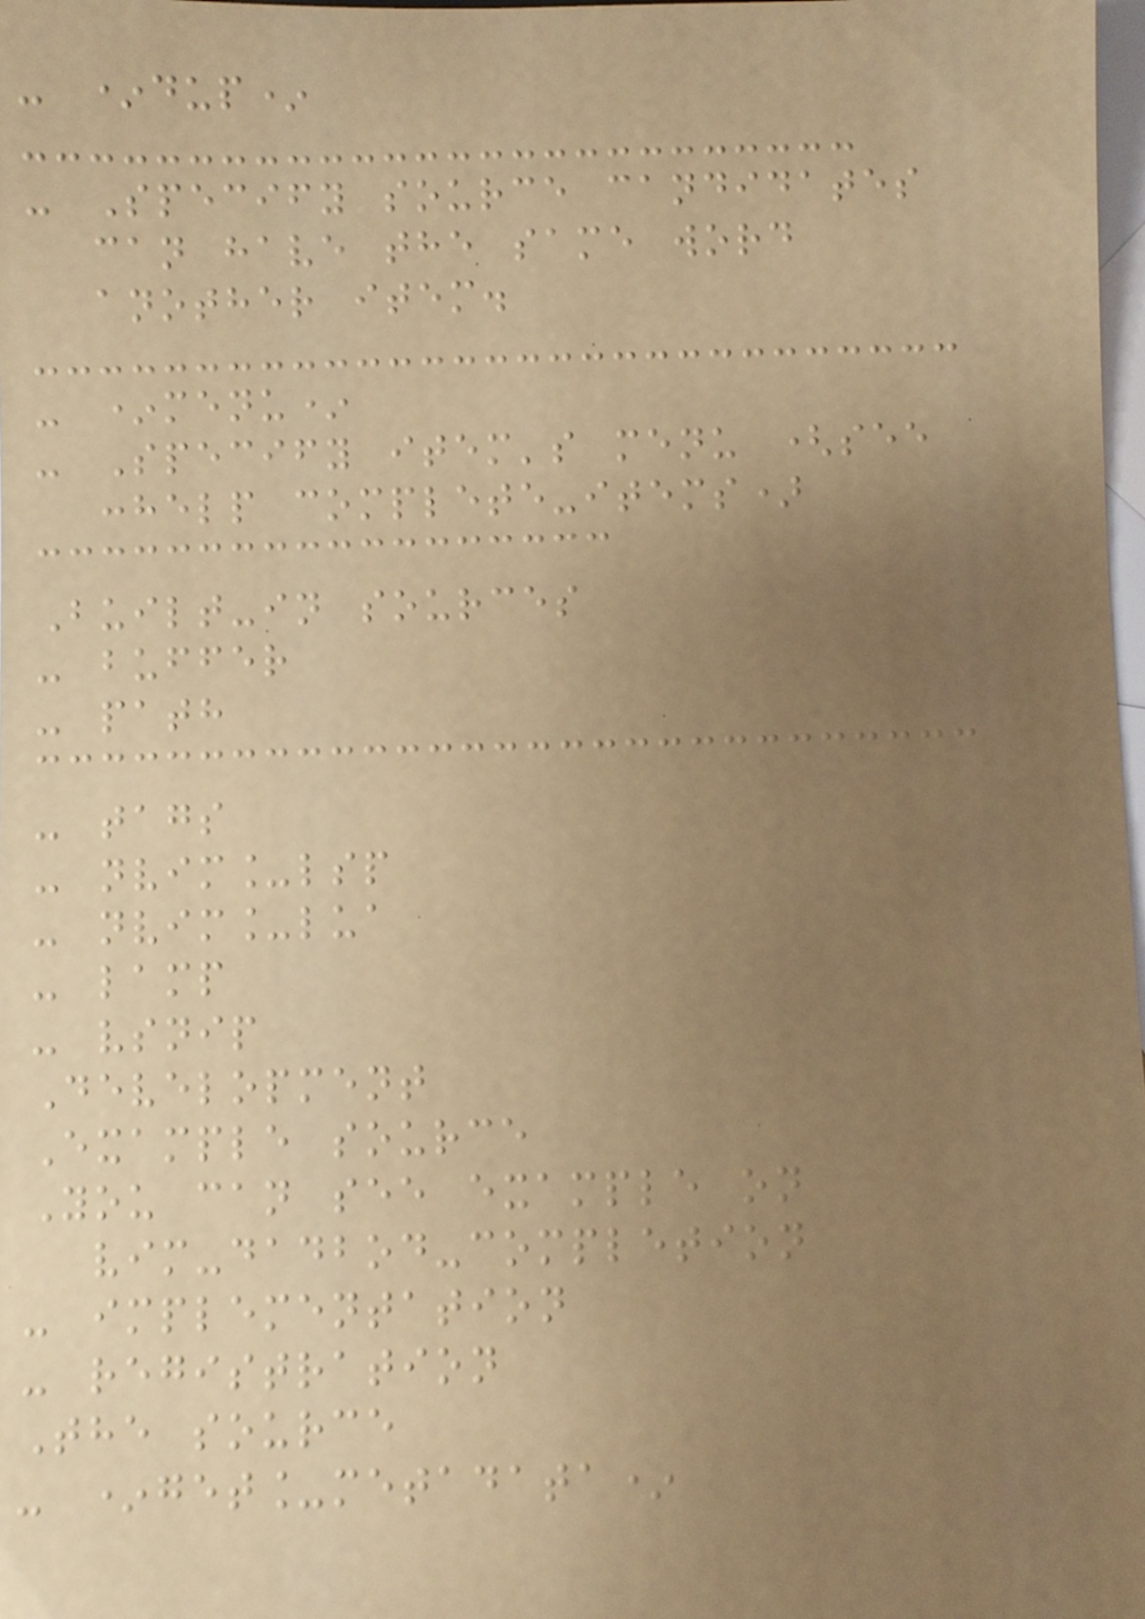- *dup*
- Specify source candidates
can have the same word
another item.
- *menu*
- Specify item's menu (see
:help complete-items)
Built-in sources
- buffer
- path
- tags
- nvim_lsp
- nvim_lua
- lamp
- vsnip
Development
Example source
You can see example on
vim-dadbod-completion
- implementation
- registration
The source
- *get_metadata*
